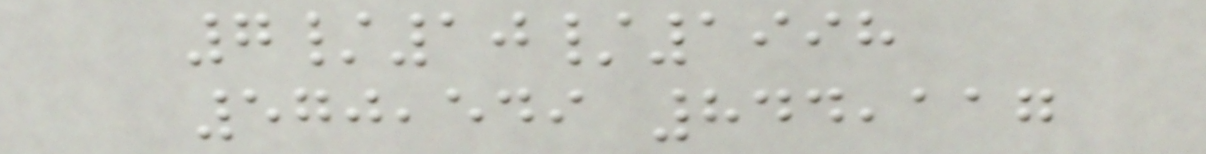7/10/1998
570,549 844,117
